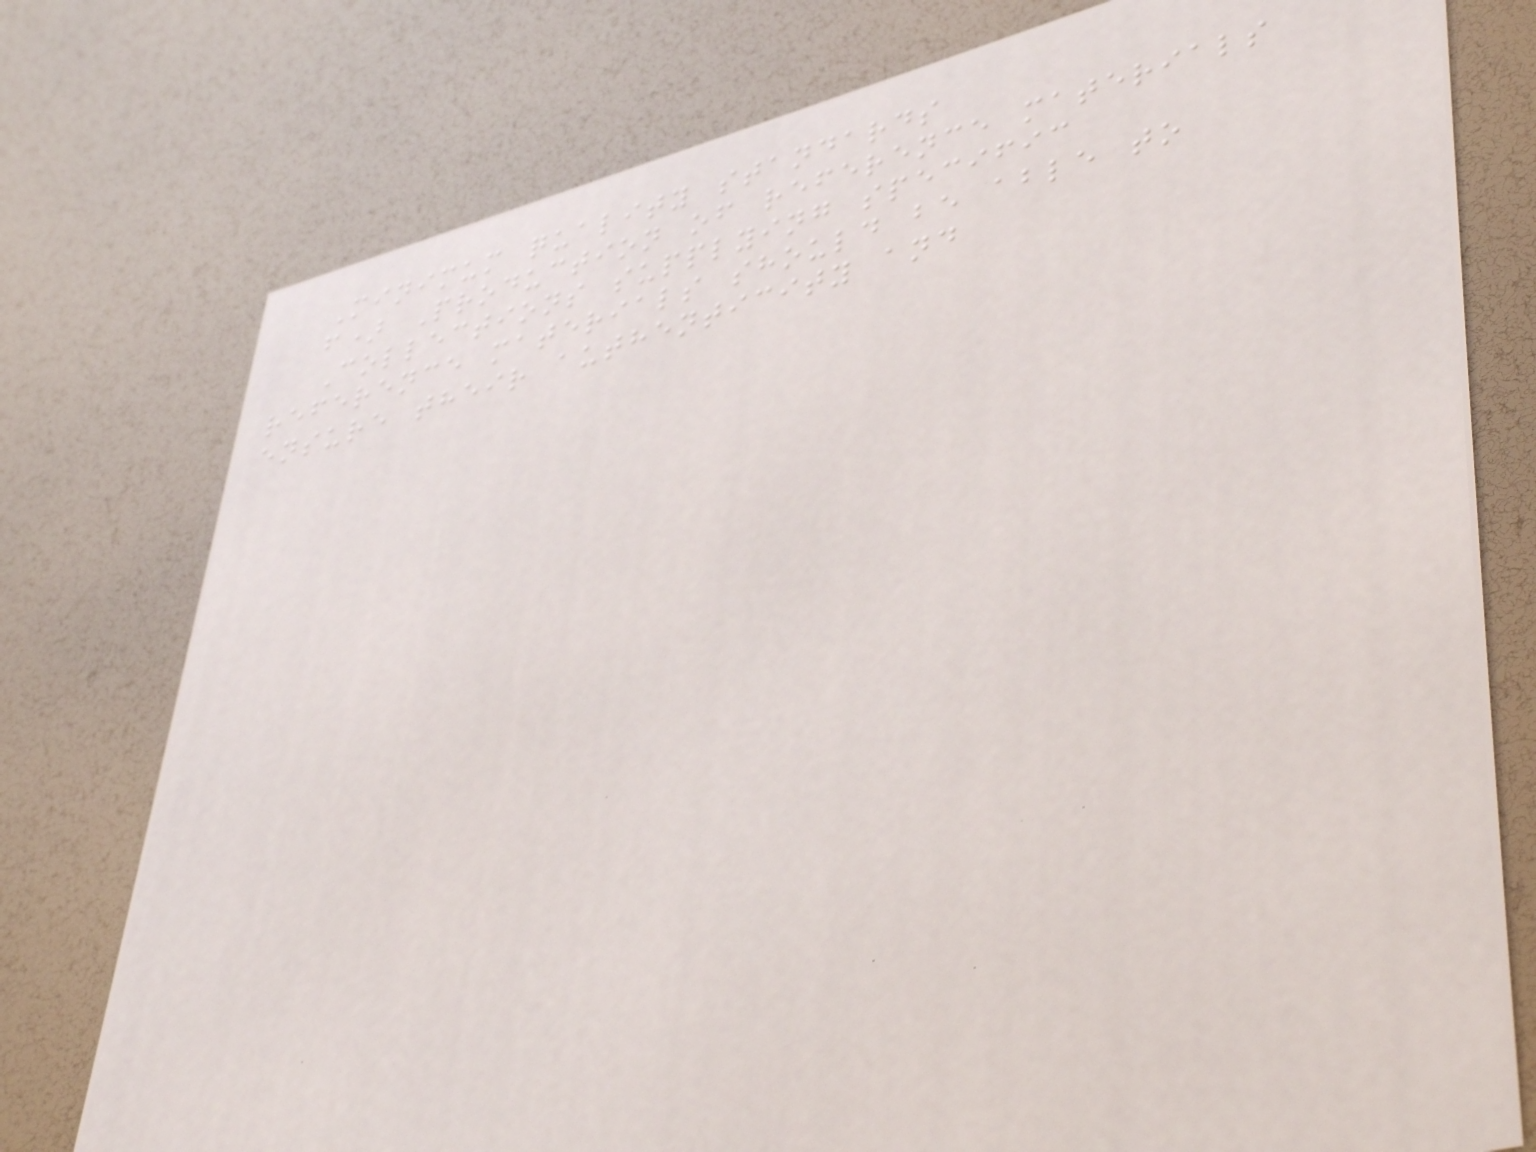Minimum quality standards
f) Production of reference materials
Collections supplying specific
reference materials should be able to
ensure their authenticity and
